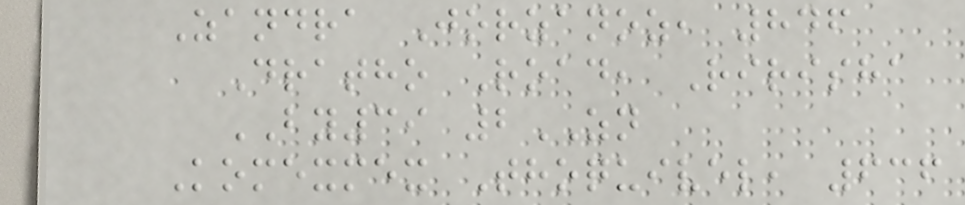Zandra Jorzanoz, 846
Dratho Road, Ririsha
BY39 2ZN
Komexmex Thoquivel, 636
